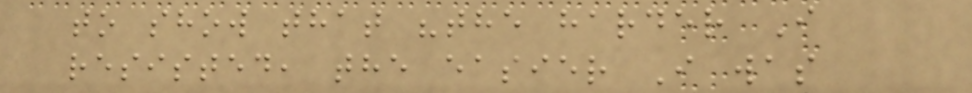to show that "the harder I
resisted, the easier I was
